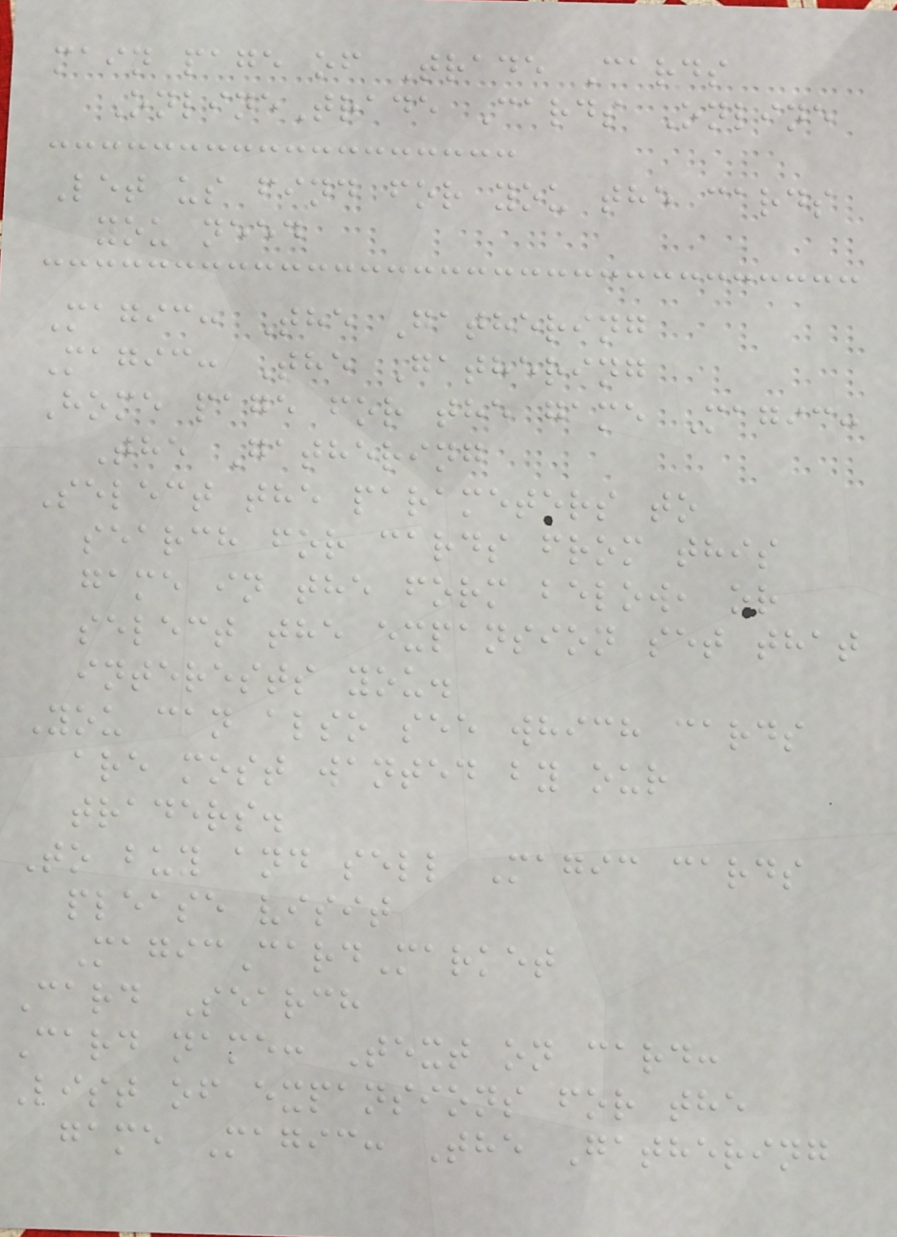main page of Trade Cards
OnlineTrade Cards Online
Let us find for you the cards
you need
Magic: The Gathering
Magic: The Gathering
Home page for the game Magic:
The Gathering
Select the parameters to
search for cards from this
game in the form below, or
select the expansion set that
interests you.
You can also see which cards
are most wanted by our
traders.
To buy and sell Magic cards
please visit
MagicCardMarket
Card Search
Card name: Text on card:
List of expansions for the
game Magic: The Gathering
